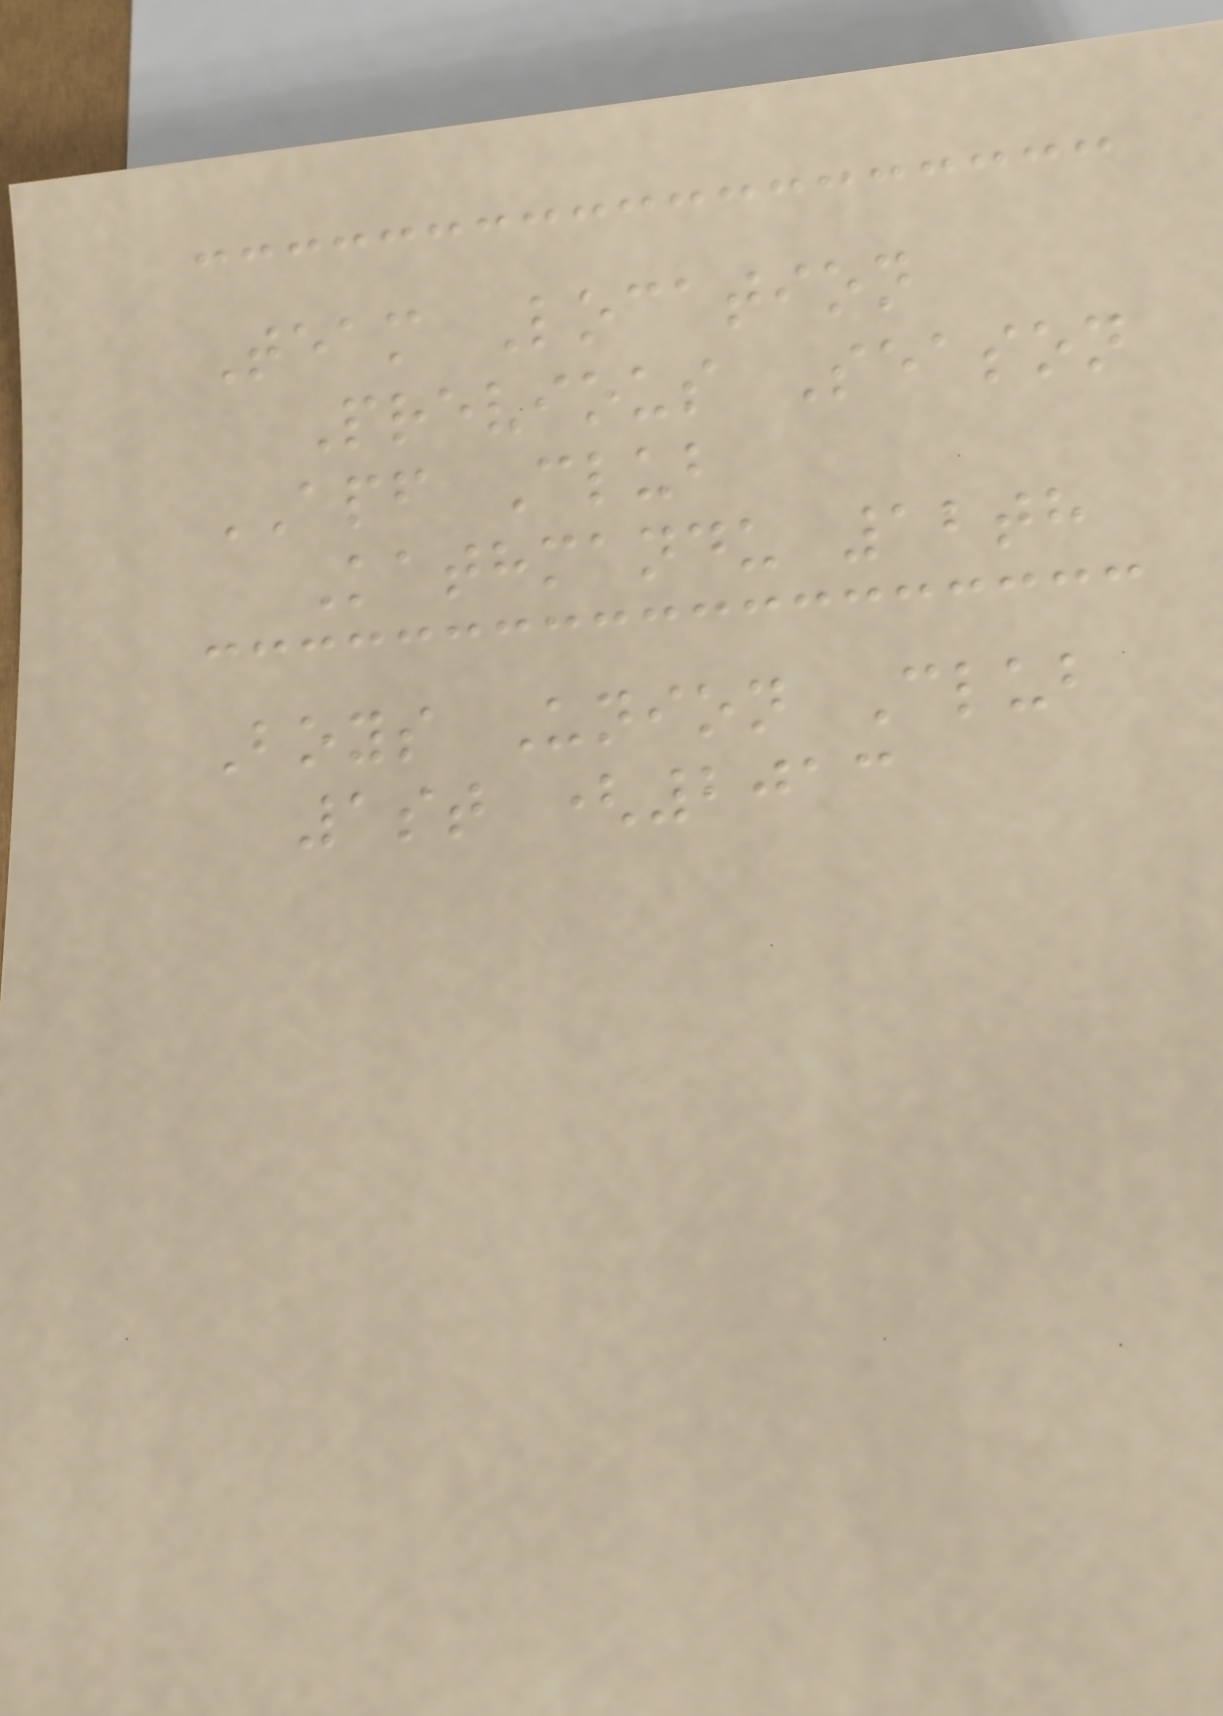Team Location
Previous Season
APF Club
Kathmandu 12th
Boys Union Club
1st (2013
